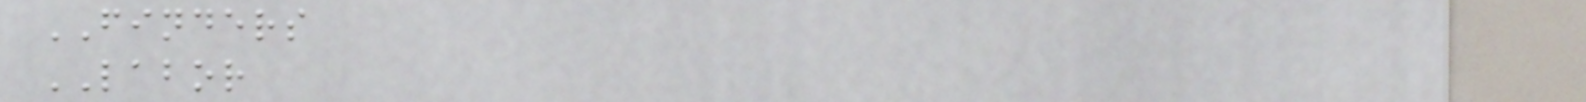FINDERS
LABOR
